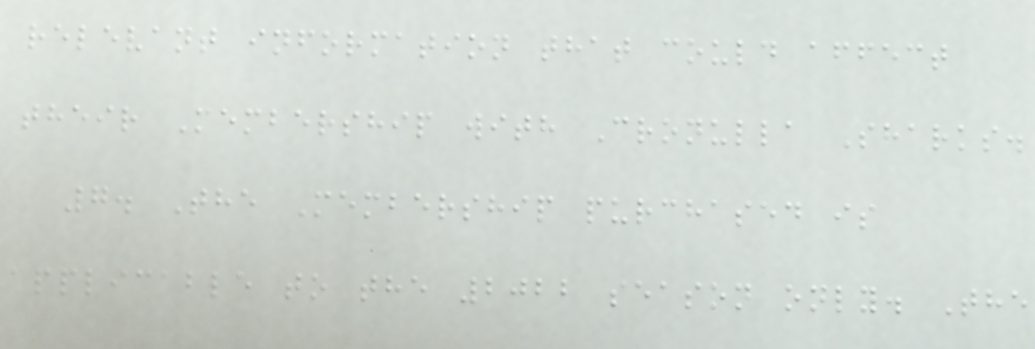relevant information that could affect
their Membership with Cronulla Sharks.
7. The Membership purchased is
applicable to the 2022 season only. The
